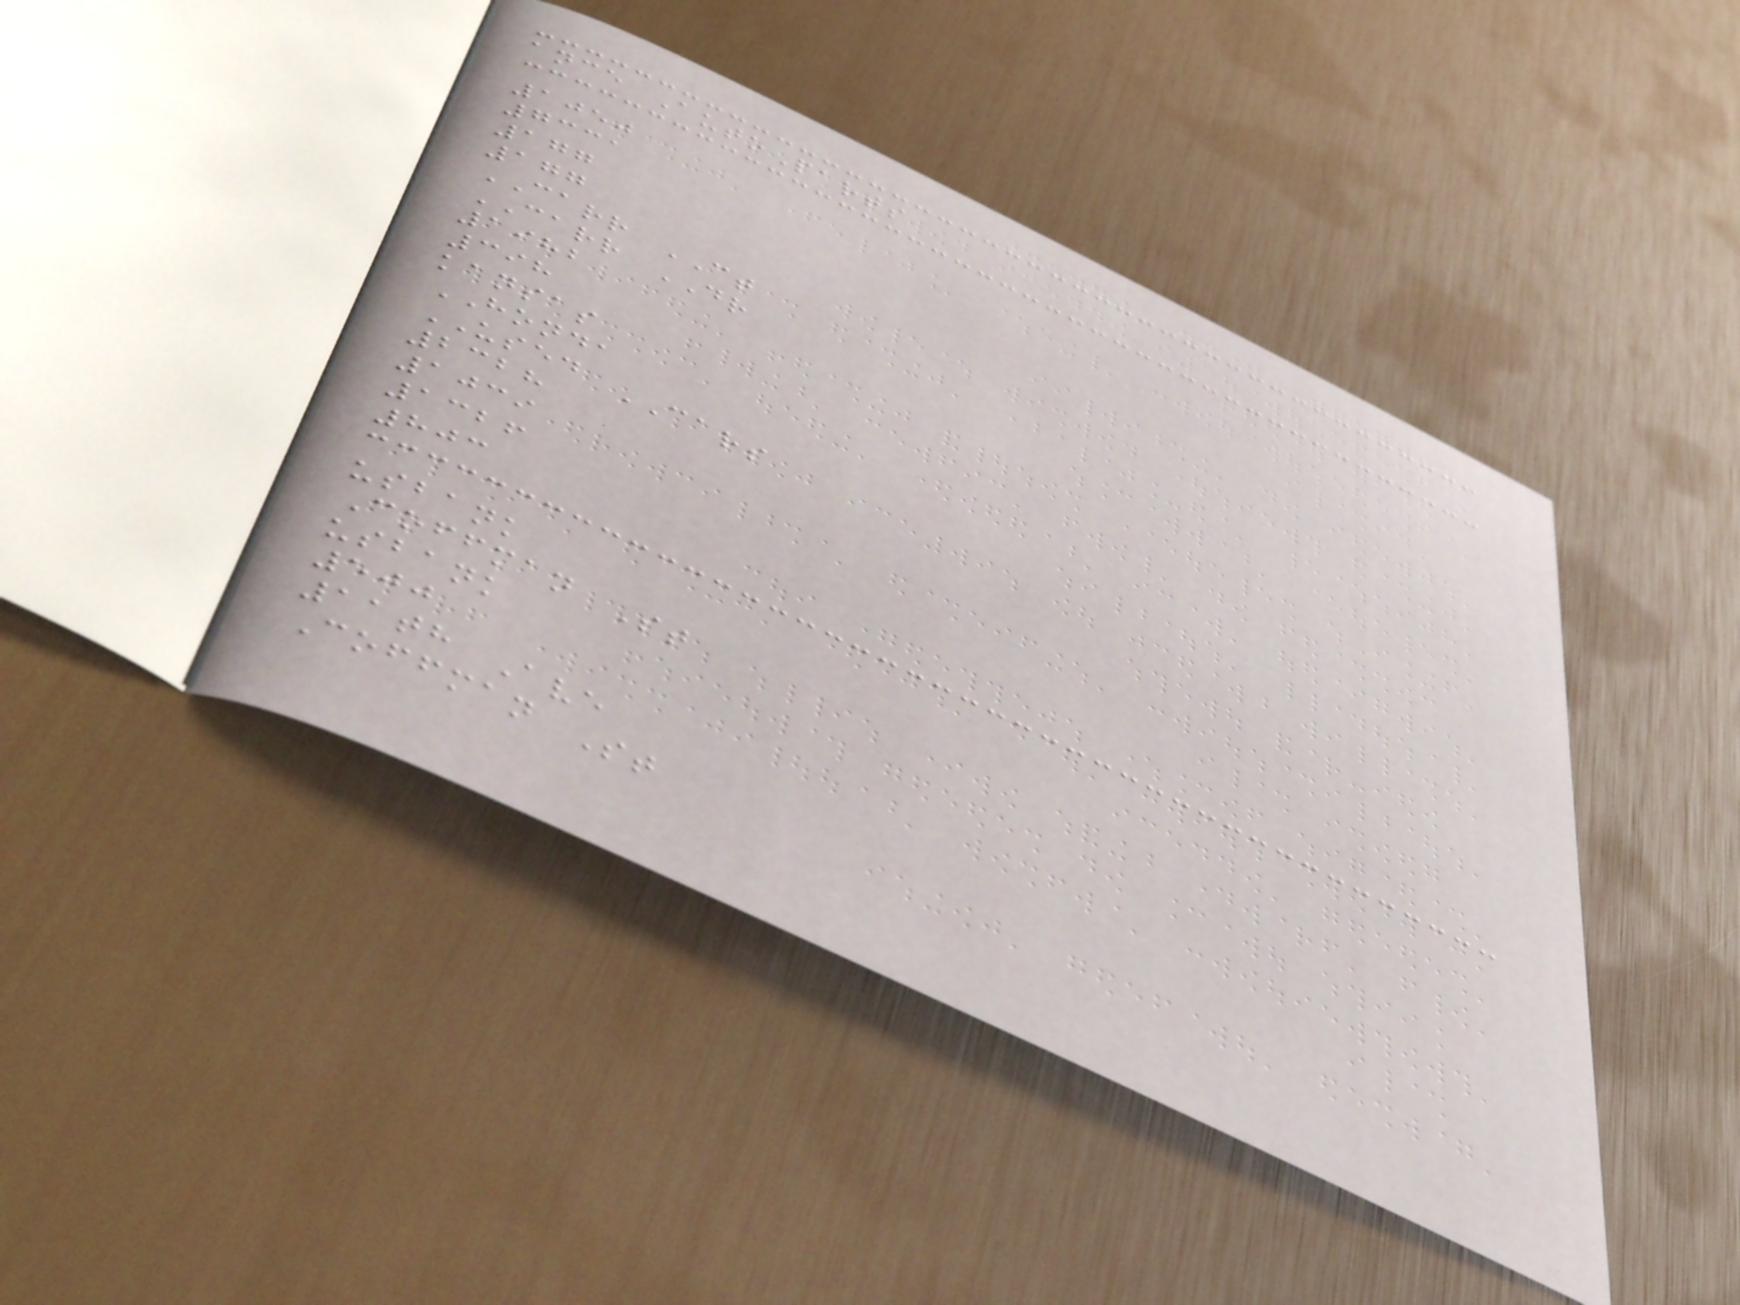ance AutoParts
1050
7331
177
177
CARR CT
CARR DR
1982
398
kansas
HONDA
USED CARS
2328
1039
1326
803
usbank
Coffman St
usbank
500
11th Ave
Coffman St
